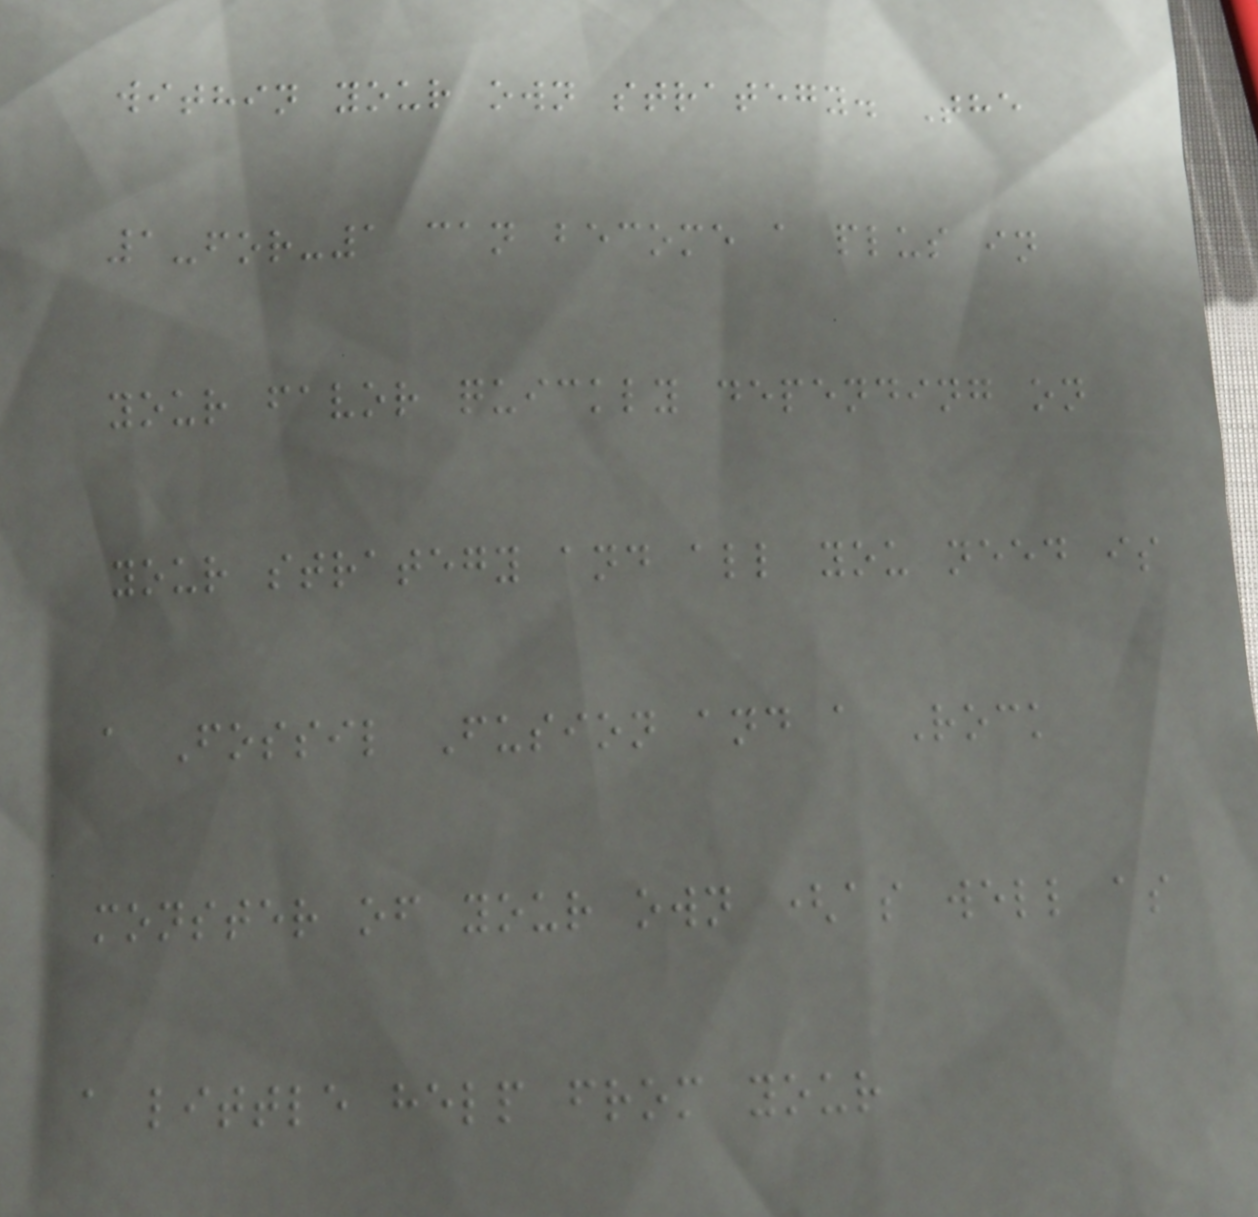within your own strategy. The
1-for-1 can become a plus in
your favor quickly depending on
your strategy and all you need is
a Fossil Fusion and a Rock
monster of your own (as well as
a little help from your
